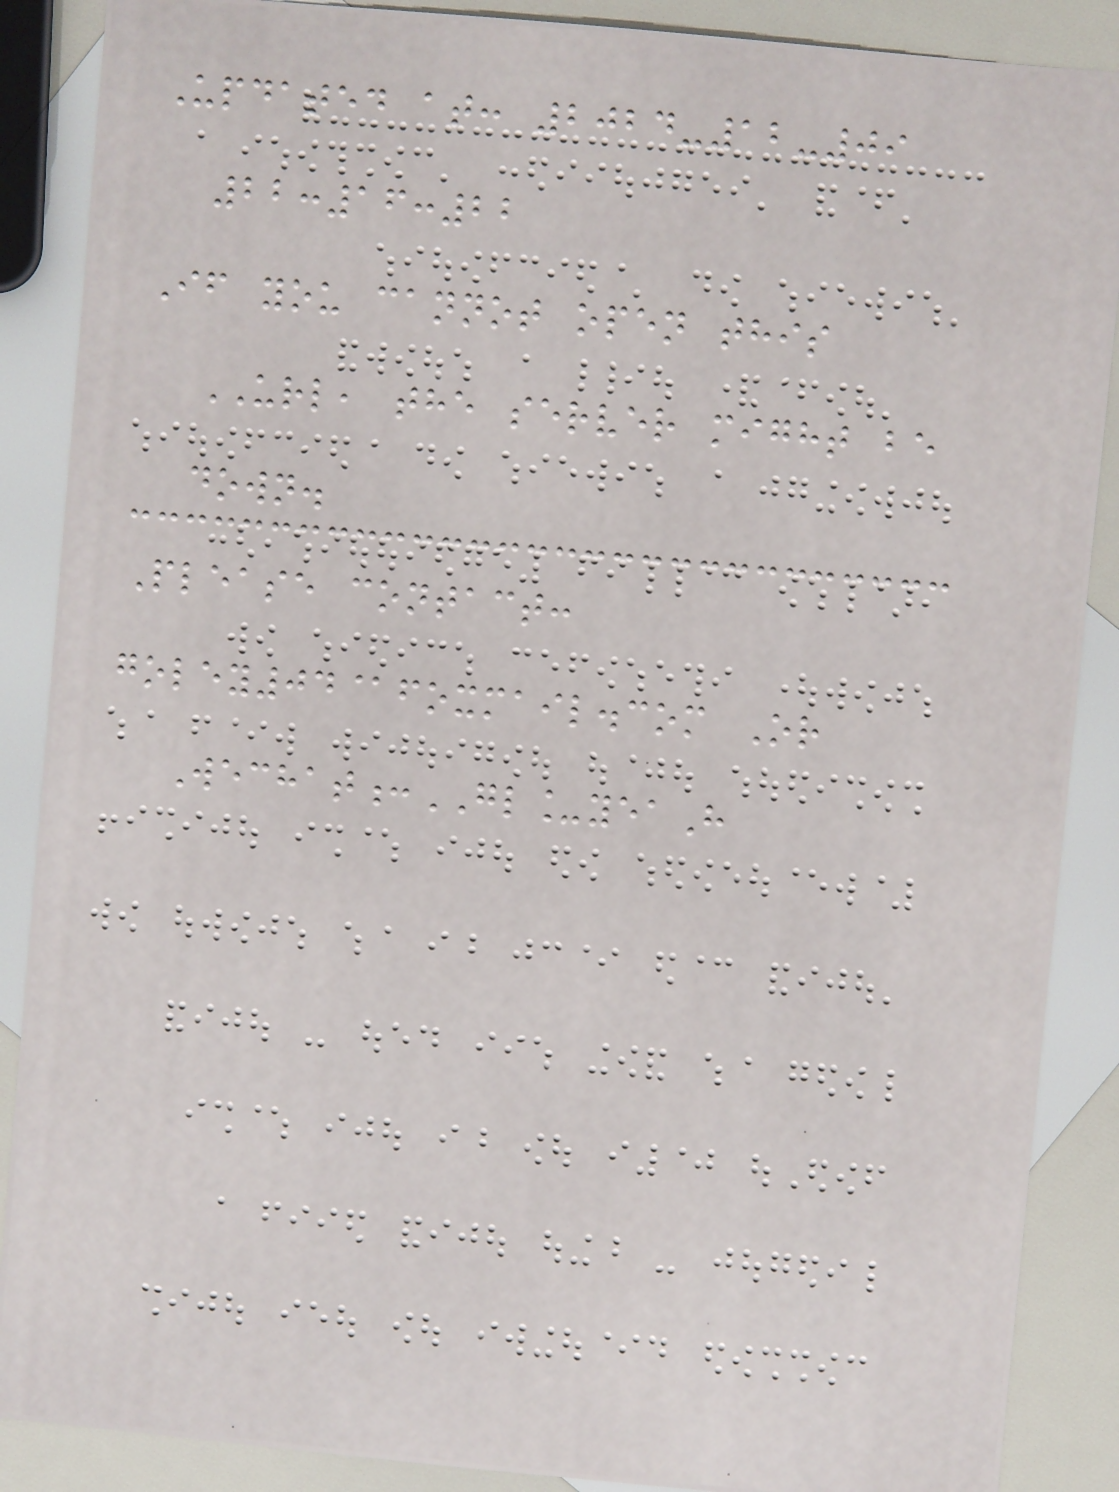Updated at: 2024-12-09
22:16:22
If you cannot open this
URL, the server might be
down.
Please contact:
goley04@foxmail.com Or
Wechat:GL_yeaH
